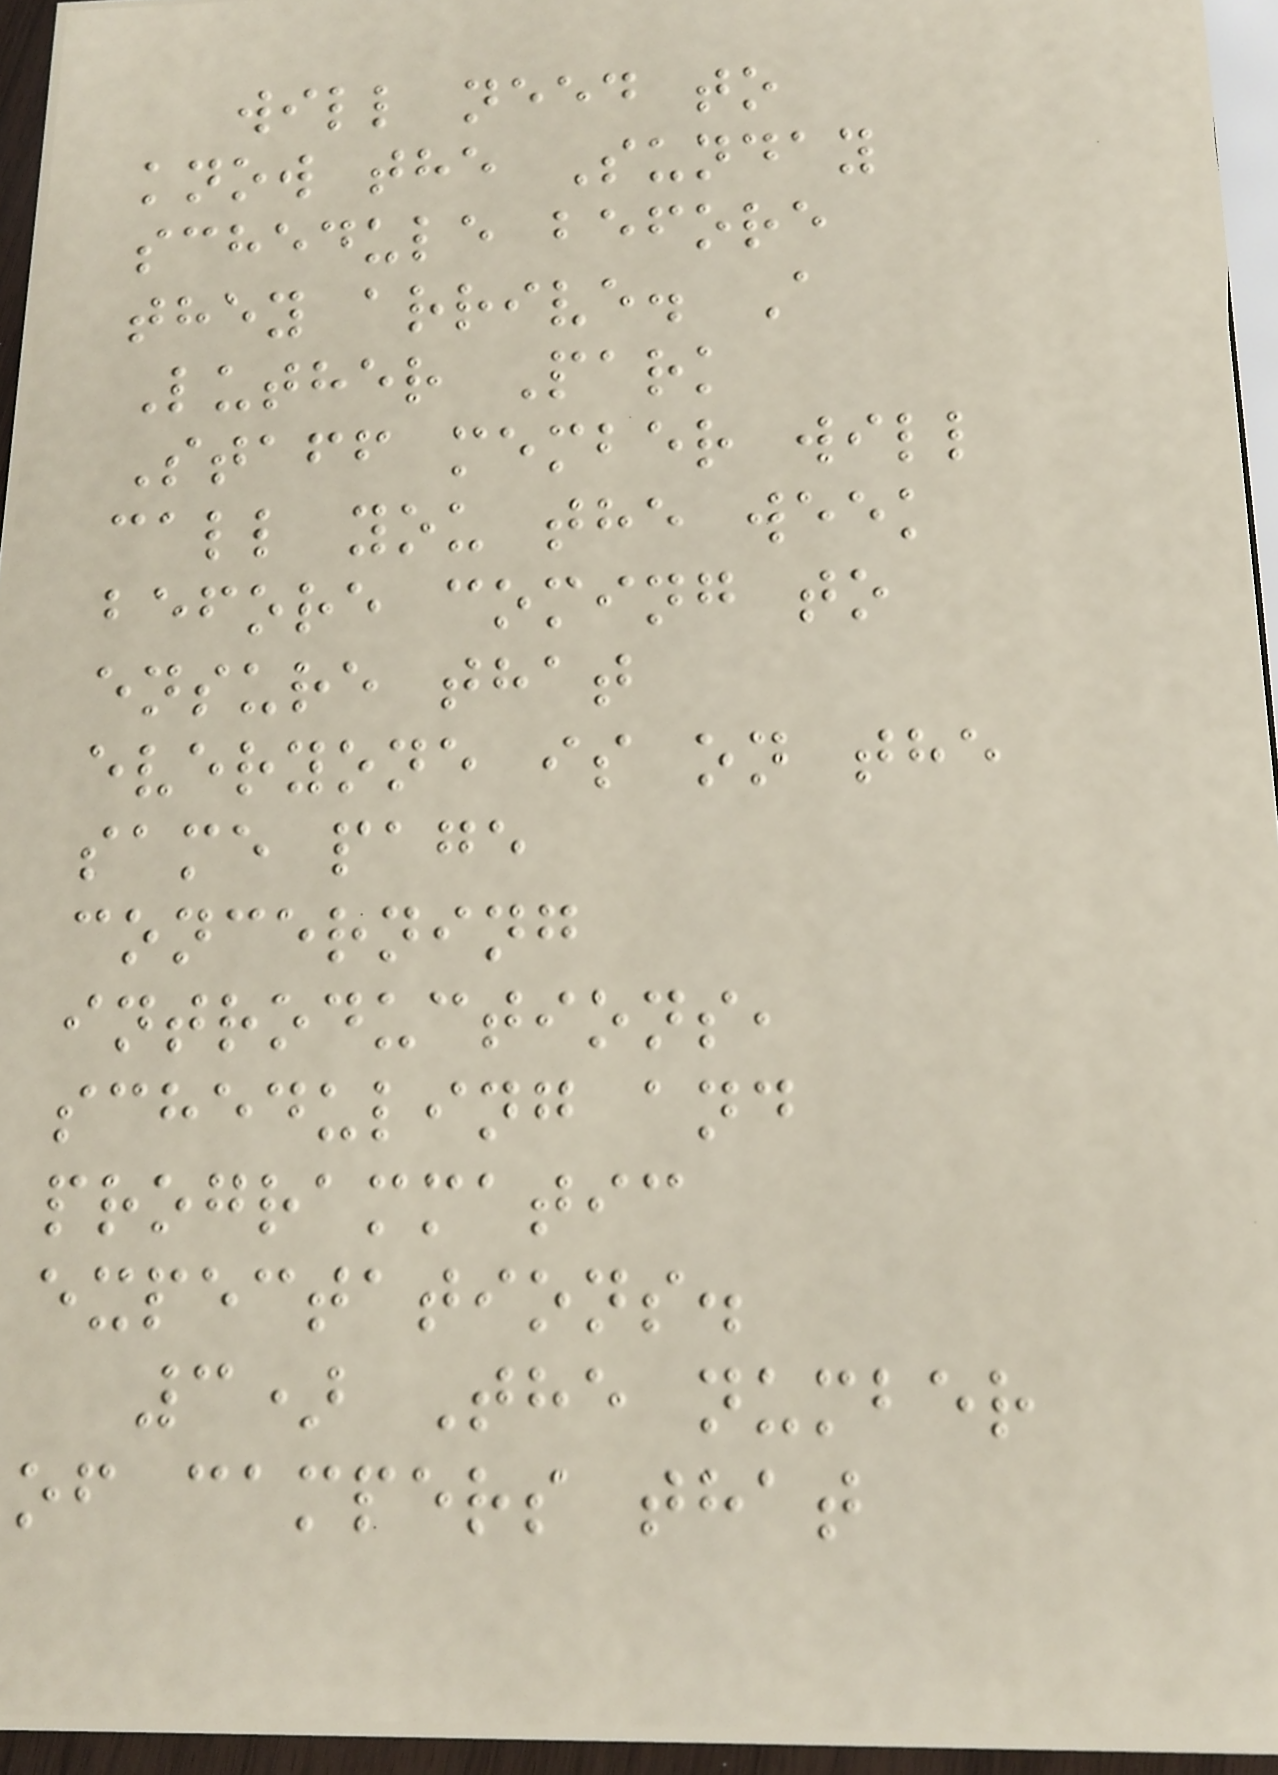will need to
know the Sunday
schedule before
they arrive. A
Luther Park
Staff member will
call you the week
before coming to
ensure that
everyone is on the
same page
concerning
introductions,
scheduling and
programmatic
expectations.
3) The number
of campers that
